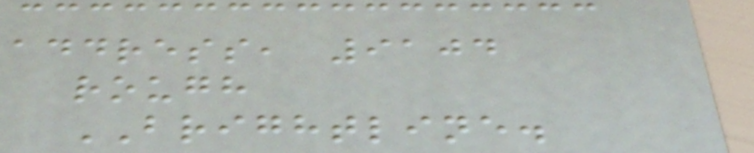address, 9104
rough
BRIGHTLINE.
